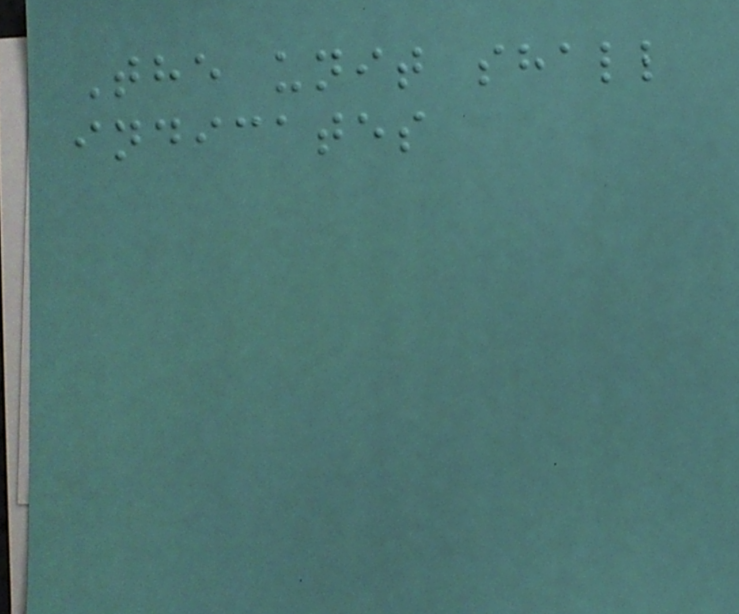The unit shall
indicates
